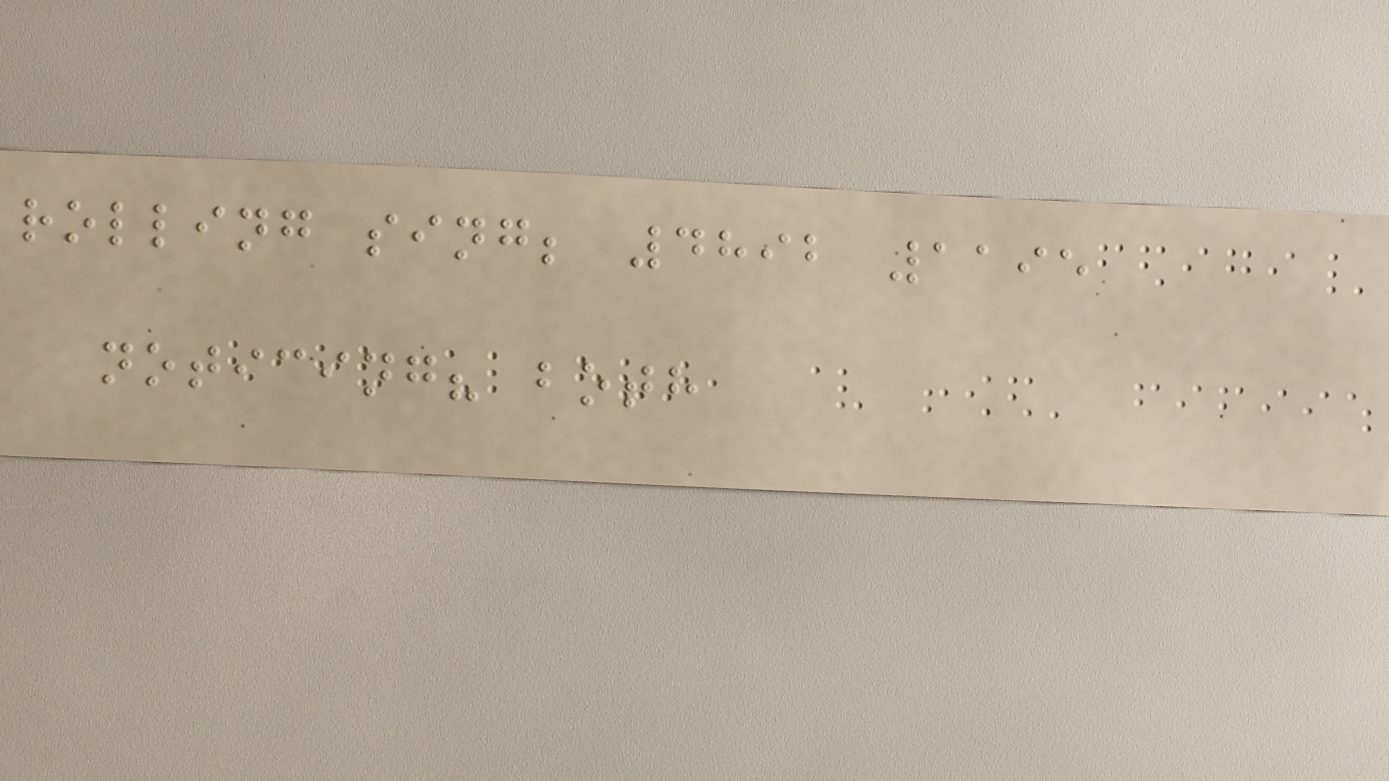rolling sing; 4892 1195
noticing? both
